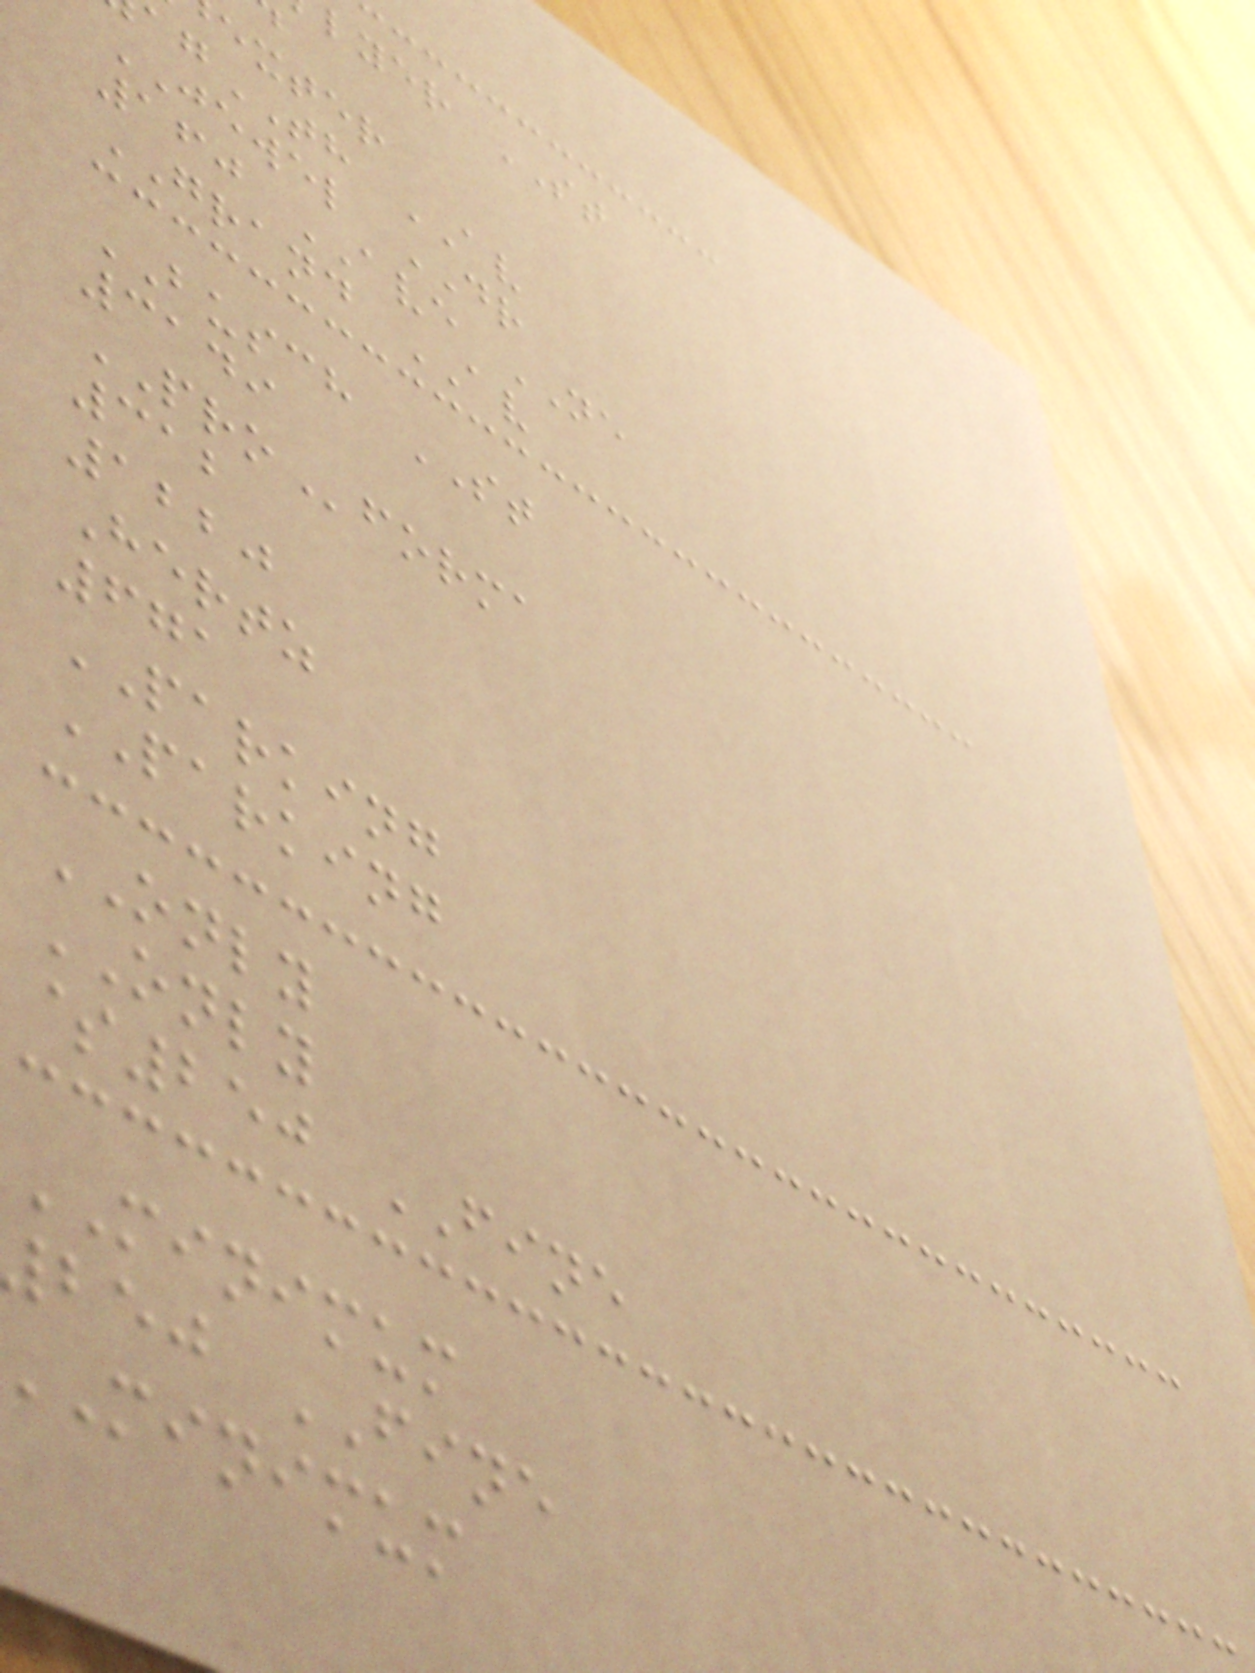lyer ST
exter
TH AV
JEWEL DR
160 AVE NE
GRAND AV
BUSCH ST
3149
PROforma
312
1220
Hertz
671
PARKING
PARKING
ONLY
ONLY
$250 FINE
MINIMUM
bej FINE
minimum
